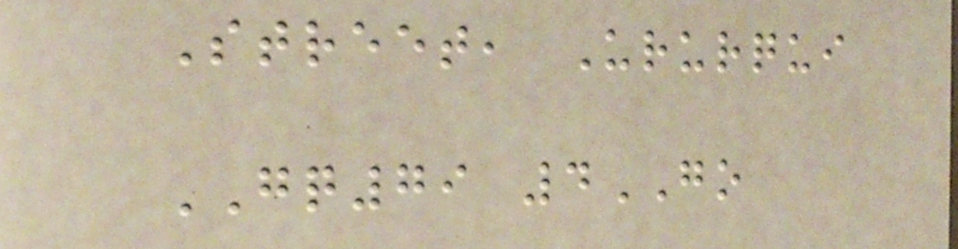Street, Ururqui
GQ79 4GO
